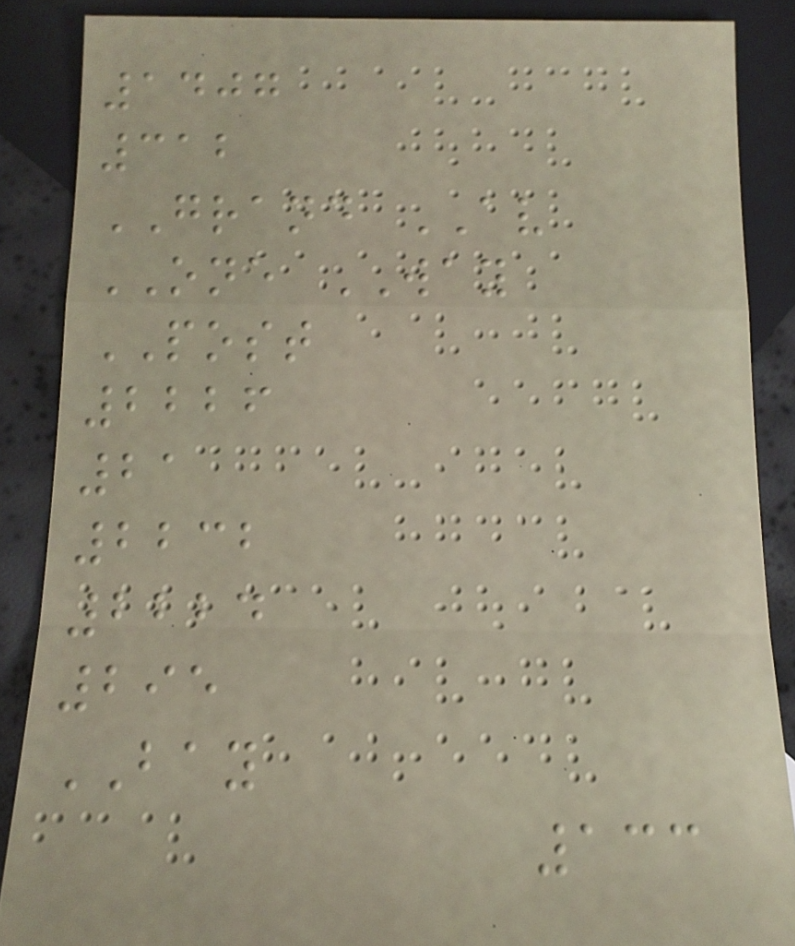1407
312
GRAND AV
ONE WAY
POST
2226
21
2232
2224
295
BAY
133
